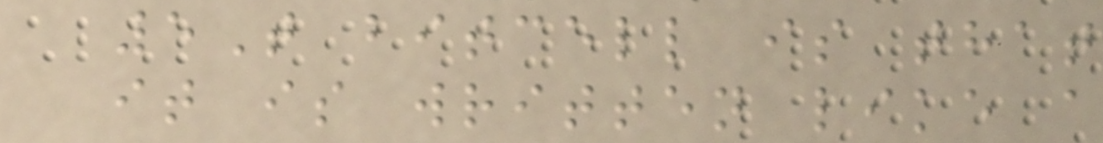5T bitcell is that
it is written like a
